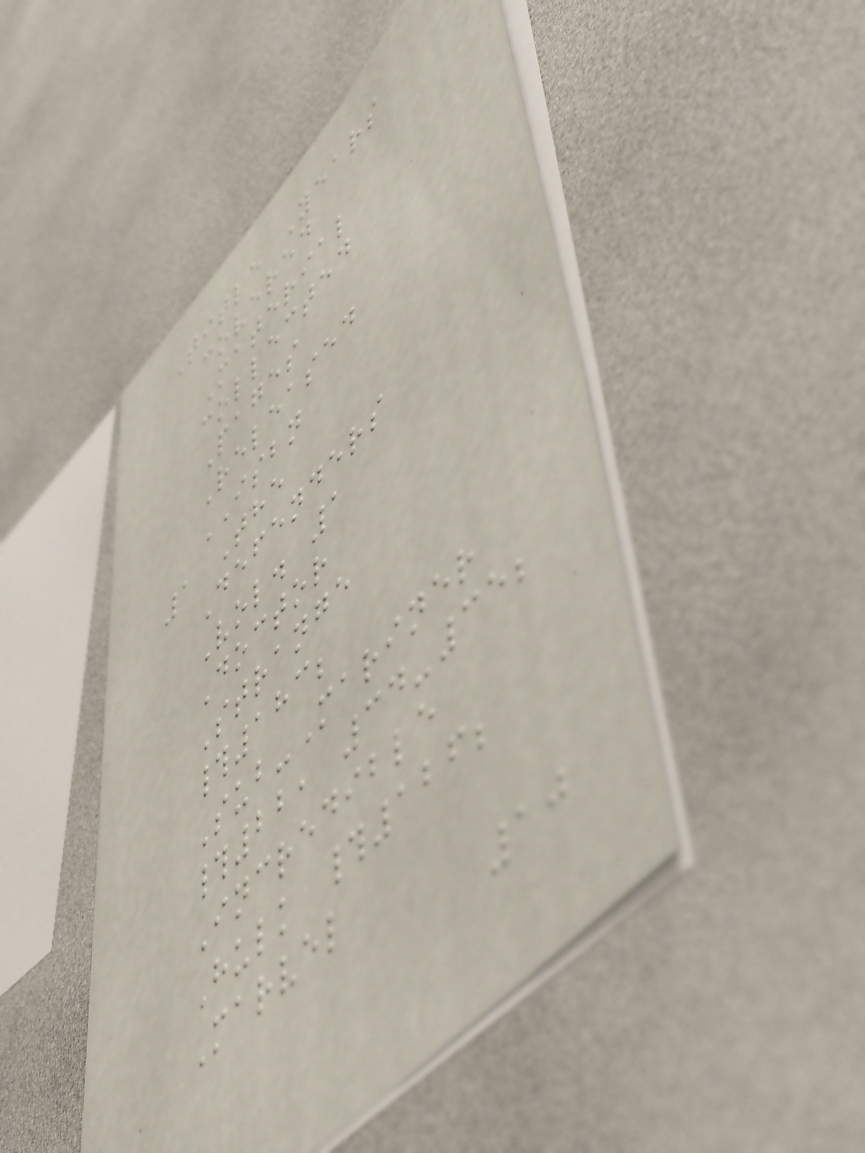Title Years
covered
Material
collected
Pages
Released
ISBN
1 The
Defenders
Vol. 1
Doctor
Strange
#183;
Sub-Mariner
#22, 34-35;
Incredible
Hulk #126;
Marvel
10
